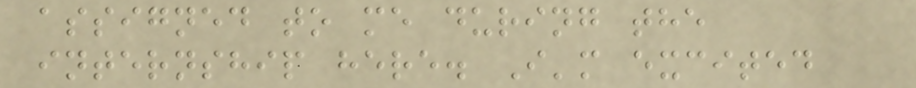assigned to me during the
internship here. I'm excited
